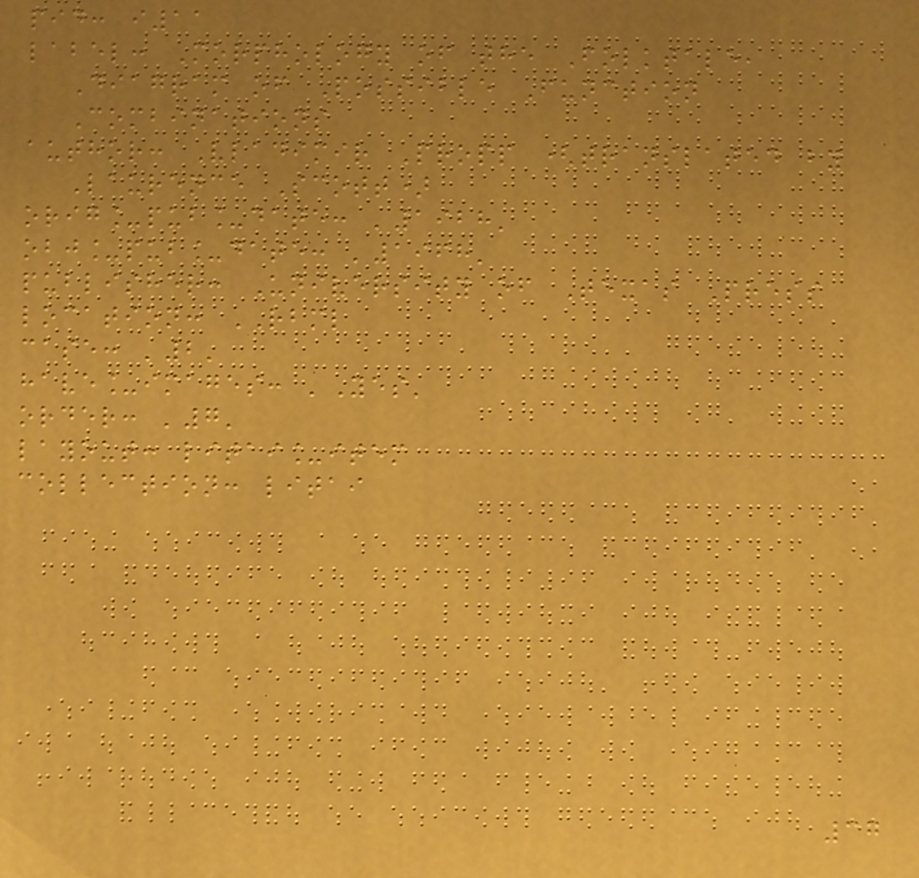pid: i11
label: Morphology of the Folktale,
Diagram of Possible Function
Combinations
author: Vladimir Propp (translated by
Laurence Scott)
orig_pub_date: '1928'
obj_pub_date: '1968'
publisher: University of Texas Press
location: RBML
case: '2'
have_images: 'Yes'
order: '7'
layout: litai_item
collection: litai
37
